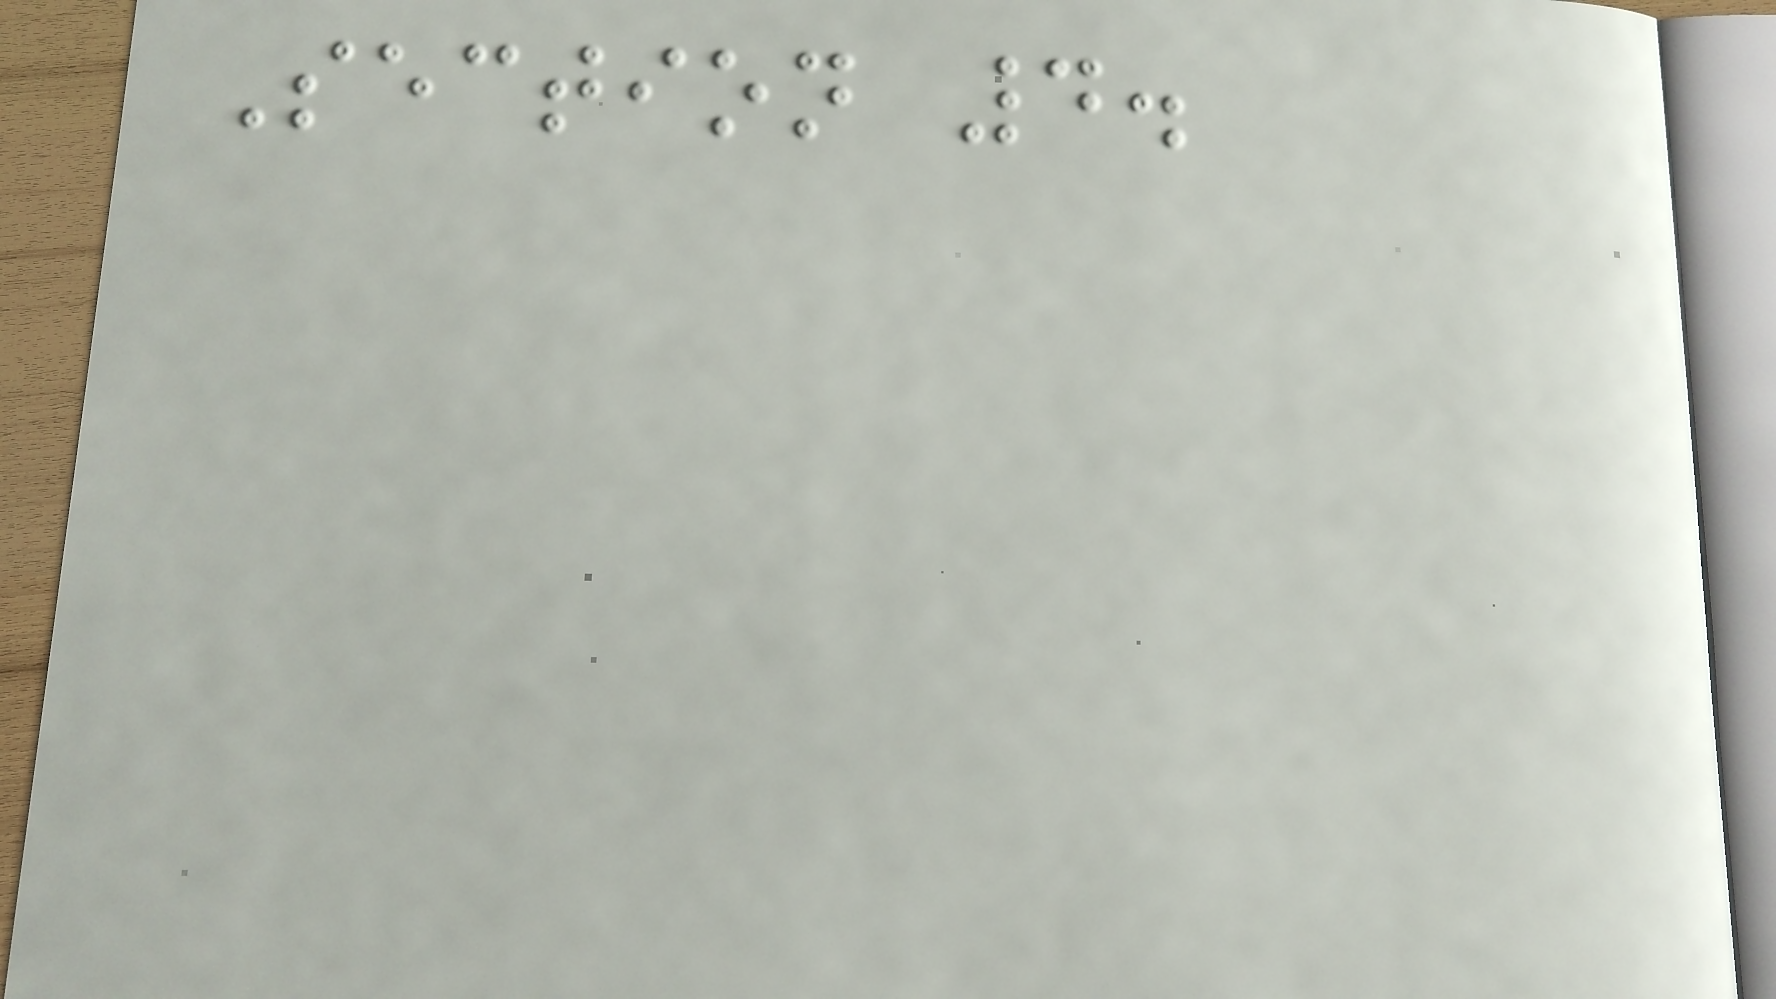Section 4.
